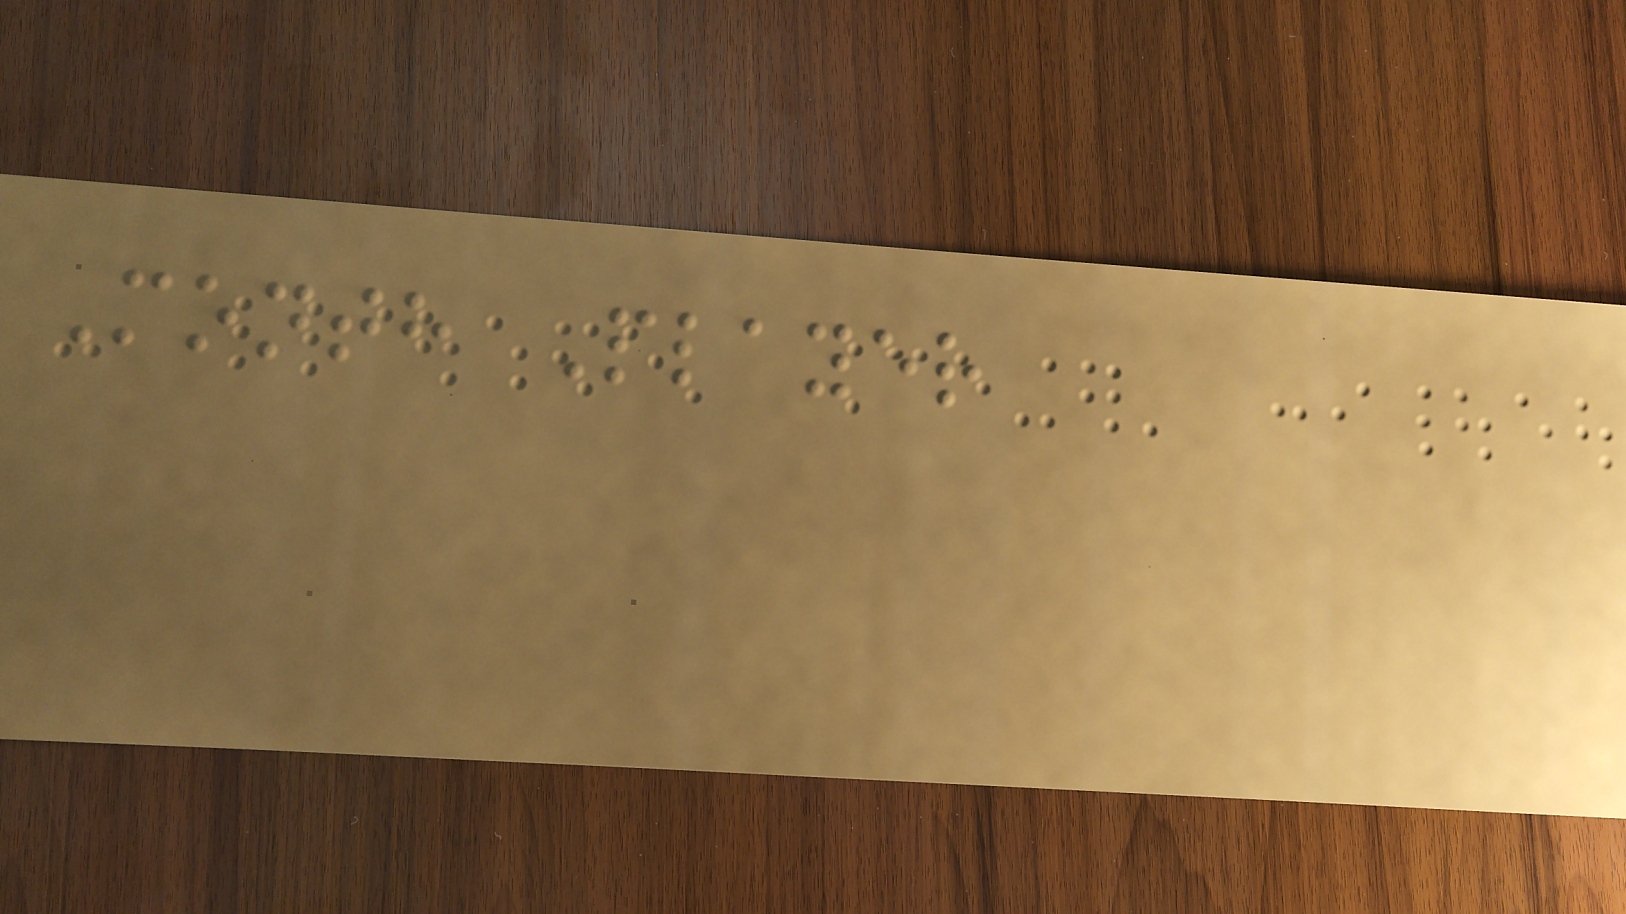Month Player
